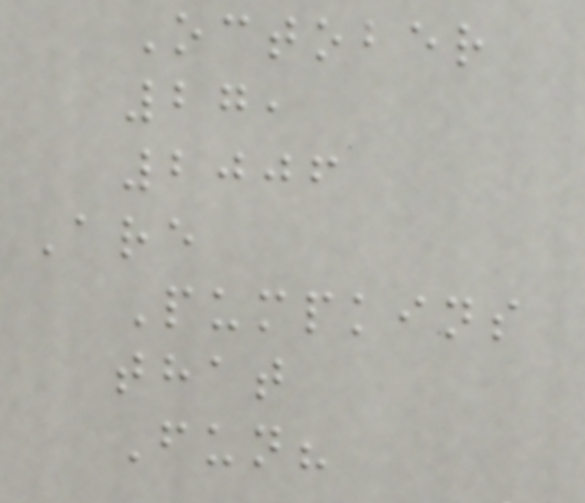October
27,
2006
Are
Pumpkins
that
Fun?
